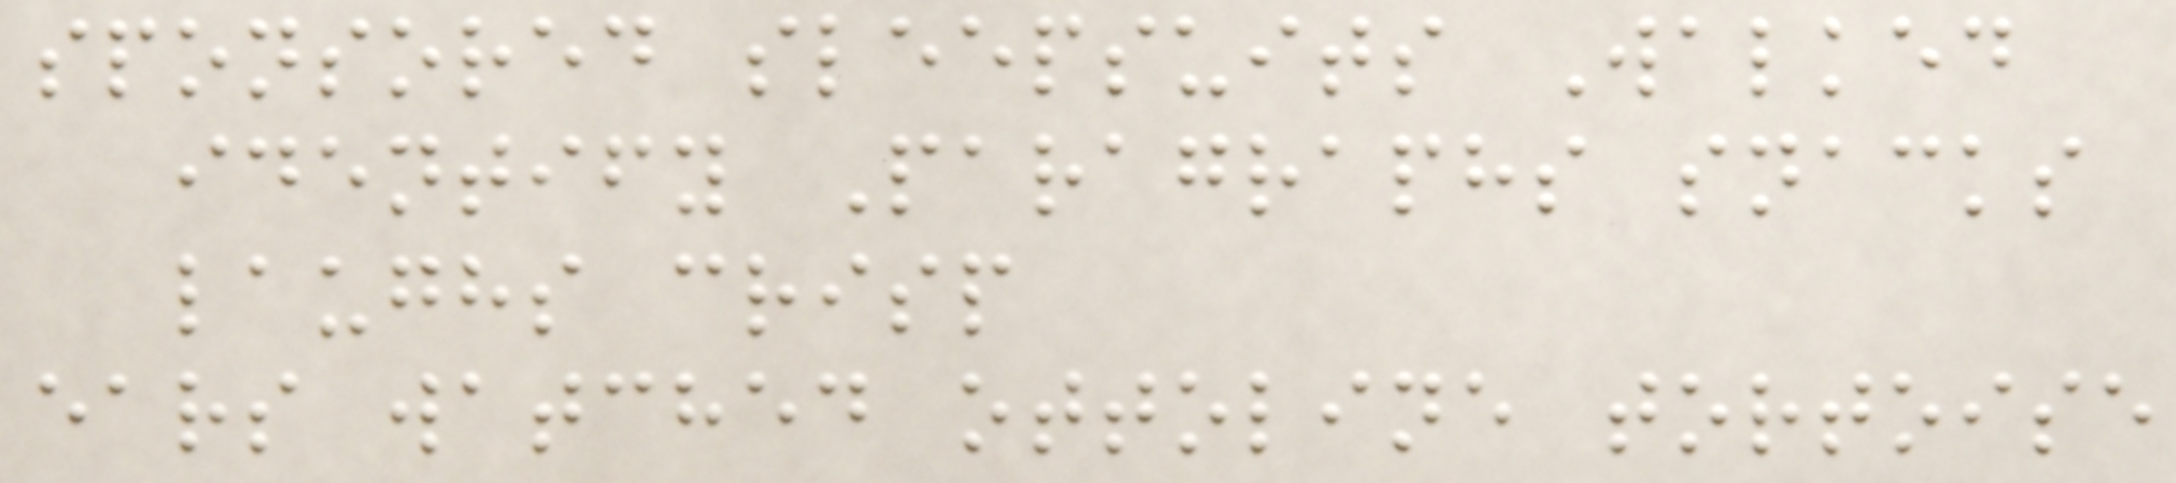sponsored sleepsuits Walked
identify Paragraphs snacks
laughs crisp
ears watched ottoline tortoise
